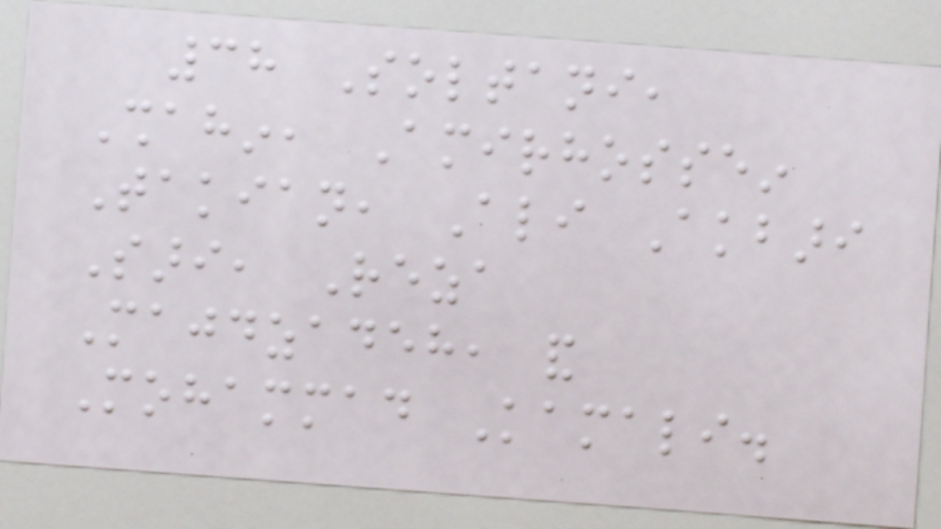38 Soltani,
Shahin, Amirhossein
Takian, Ali Akbari
Sari, Reza
Majdzadeh, and
Mohammad Kamali.
